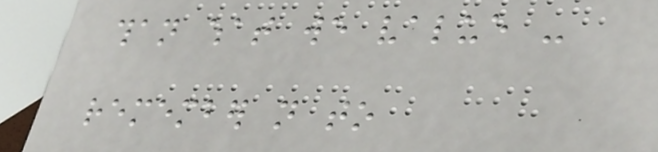than what we value -
remember not to
